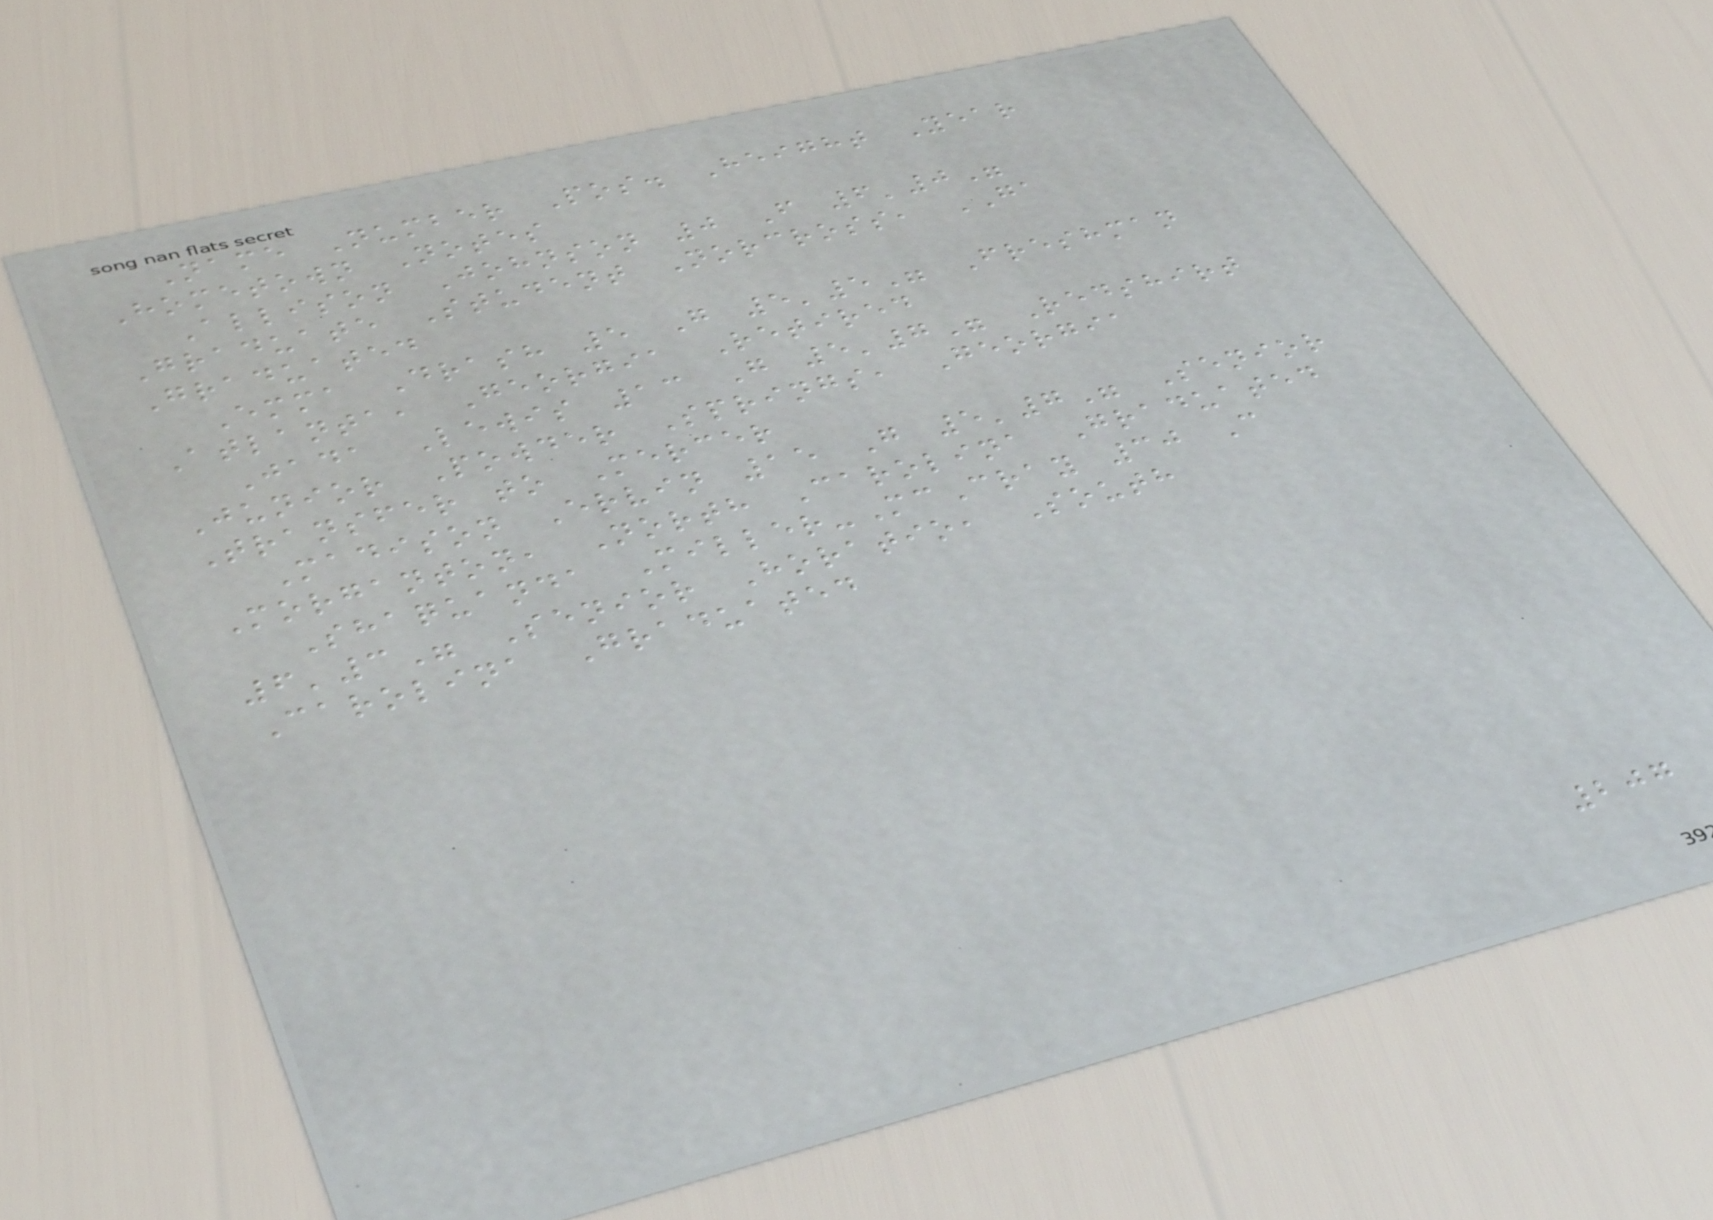Name Number Pos. Height Year
Hometown Notes
Allison Johnson 0 F 6'0"
Graduate Student Norcross, GA
Graduated
Emma Drash 5 G 5'5" Freshman
Atlanta, Georgia Retired
Jada Lewis 13 G 5'7" Redshirt
Junior Powder Springs, Georgia
Transfer to Mercer
Madison Ervin 15 G 5'7" Senior
Morganton, North Carolina Graduated
Shaquanda Miller-McCray 30 C
6'3" Senior Horatio, South
Carolina Graduated
207
